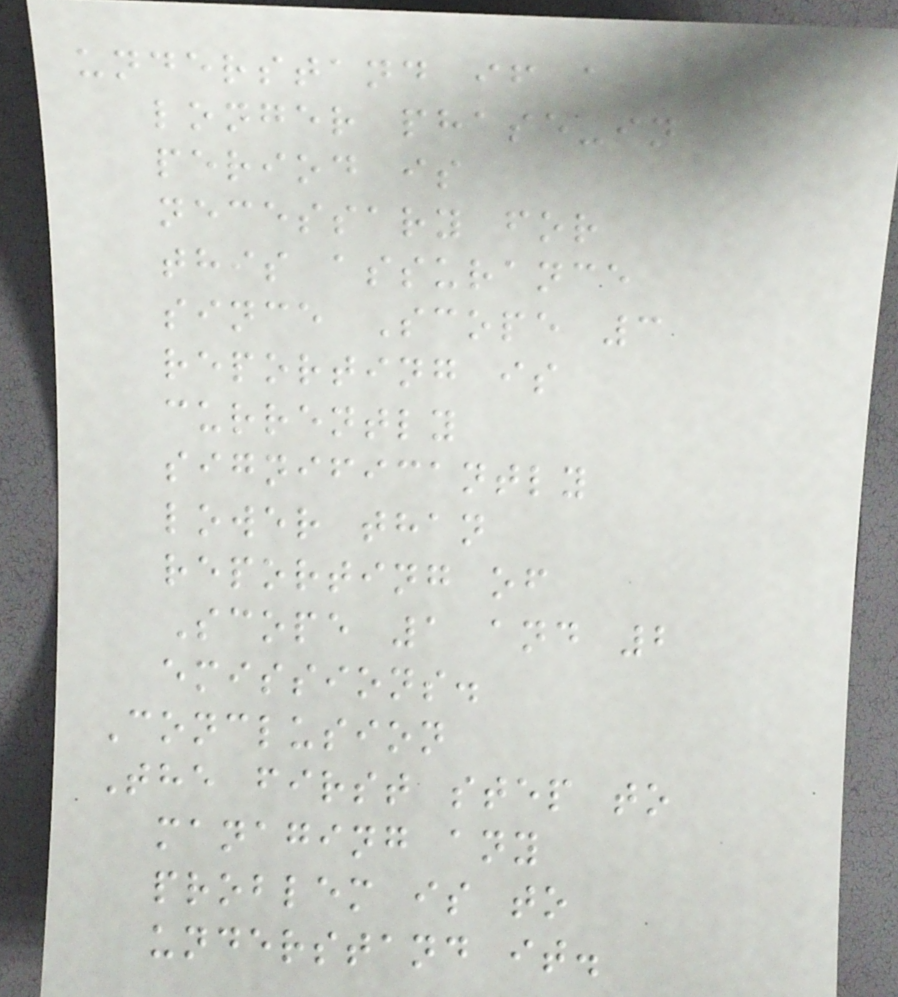understand if a
longer phase-in
period is
necessary for
this assurance
since Scope 3
reporting is
currently
significantly
lower than
reporting of
Scope 1 and 2
emissions.
Conclusion
The first step to
managing any
problem is to
understand it.
